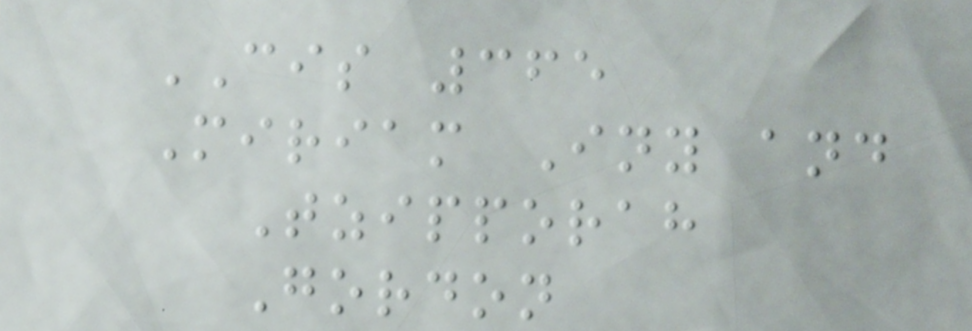CIS 365
Miriam Iny and
Tzipporah
Gordon
